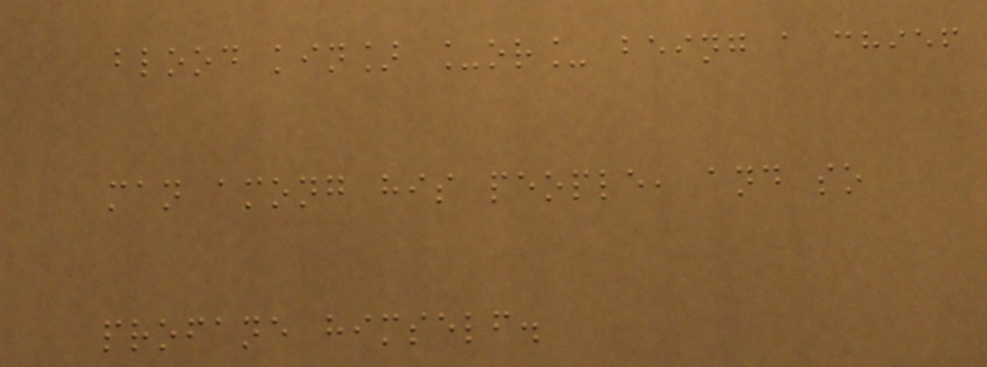blood kin] _or_ being a chief
man among his people, and so
profane himself.
